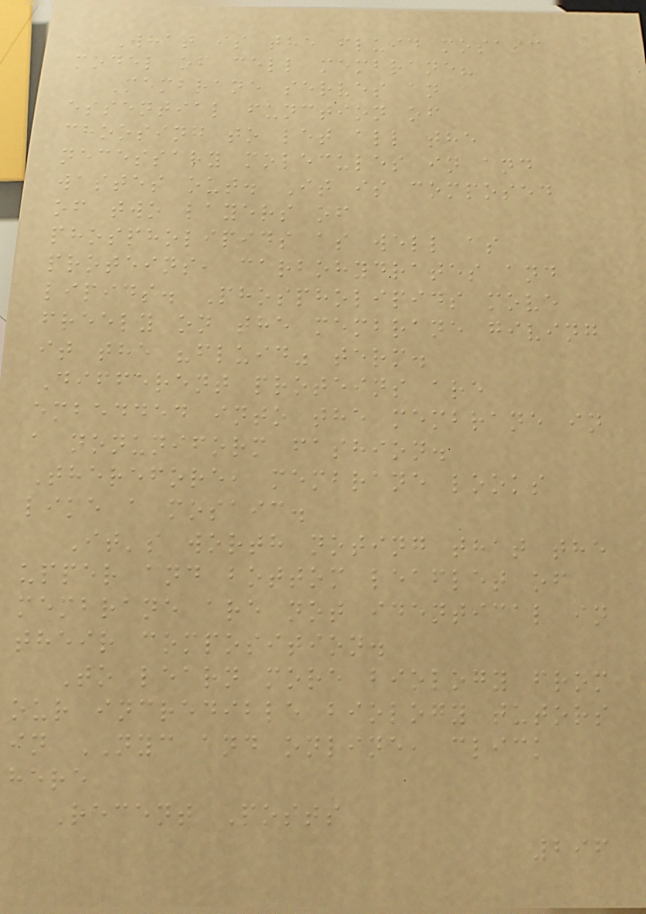What is the fluid mosaic
model of cell membrane?
Membrane serves an
essential function of
choosing to let all the
necessary molecules in and
wastes out. It is composed
of two layers of
phospholipids as well as
proteins, carbohydrates and
lipids. Phospholipids move
freely on the membrane giving
it the "fluid" term.
Different proteins are
embedded into the membrane in
a nonuniform fashion.
Therefore, membrane looks
like a mosaic.
It's worth noting that the
upper and bottom leaflet of
membrane are not identical in
their composition.
To learn more biology from
our incredible biology tutors
in NYC and online, click
here
Recent Posts
296
